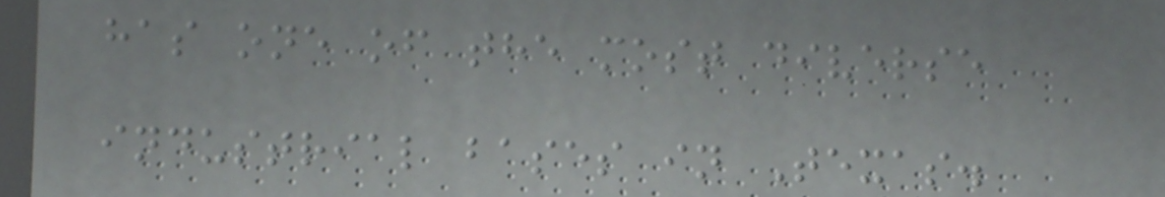has one of the most diverse
industrial bases in Texas.
